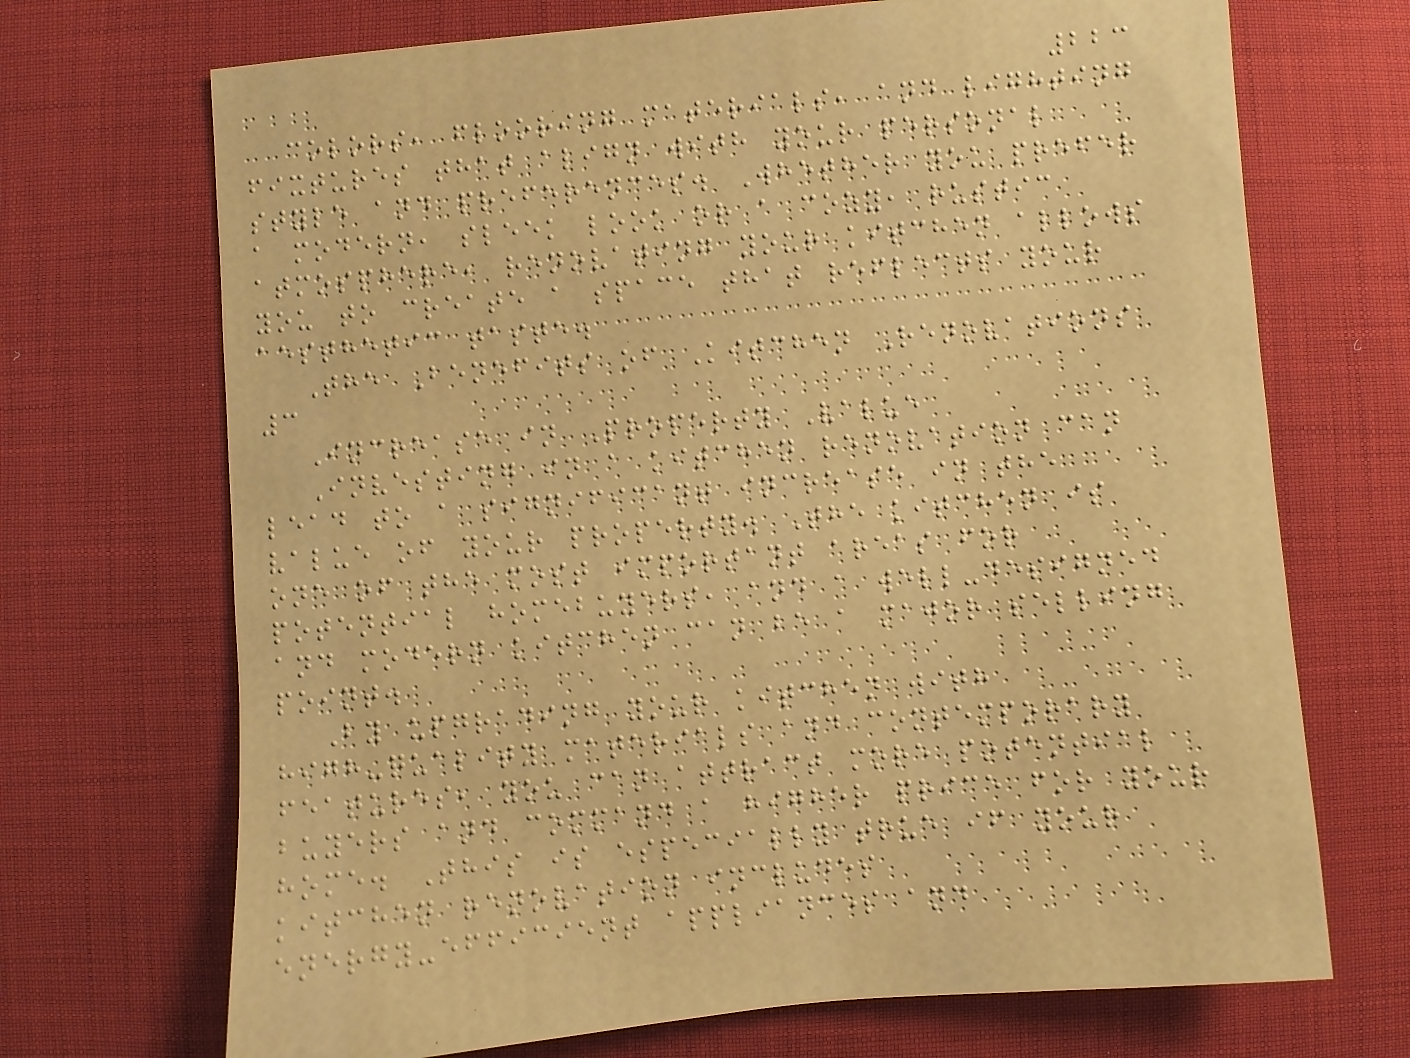223
colors, flooring materials, and lighting
fixtures that align with your personal
style and preferences. Whether you prefer
a modern, sleek look or a cozy, rustic
atmosphere, renovating your kitchen allows
you to create a space that reflects your
aesthetic taste.
The Benefits of Kitchen Renovations
3
Increase in Property Value
Investing in a kitchen renovation can
lead to a significant increase in the
value of your property. The kitchen is
one of the most important areas for
potential homebuyers, and a well-designed
and modern kitchen can be a major selling
point.
By upgrading your kitchen with
high-quality materials and contemporary
features, you can attract more potential
buyers and command a higher price for your
home. This is especially true if your
kitchen renovation includes
energy-efficient appliances and
